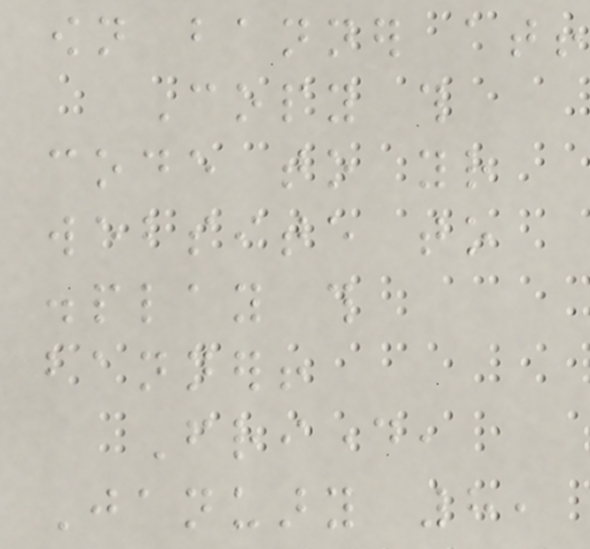own banner at!
Copy this
code to your
website to
display this
banner!
Friday,
January 8,
